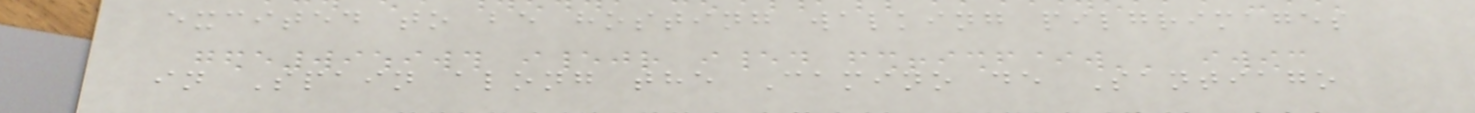excited to be hosting walking pilgrimages
in Spain along the Camino de Santiago
